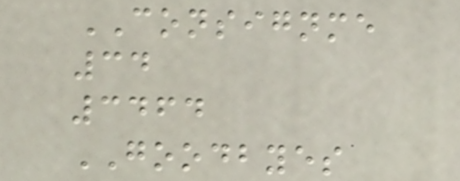CONSIGNME
34
3464
GOODBYES
